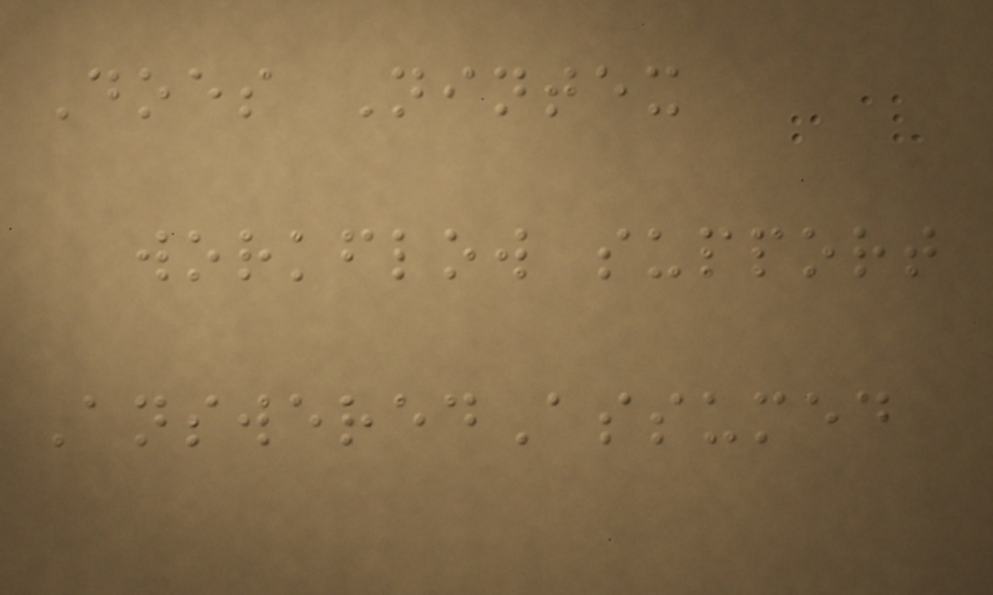Does Nintex
workflow support
AnsweredAssumed
